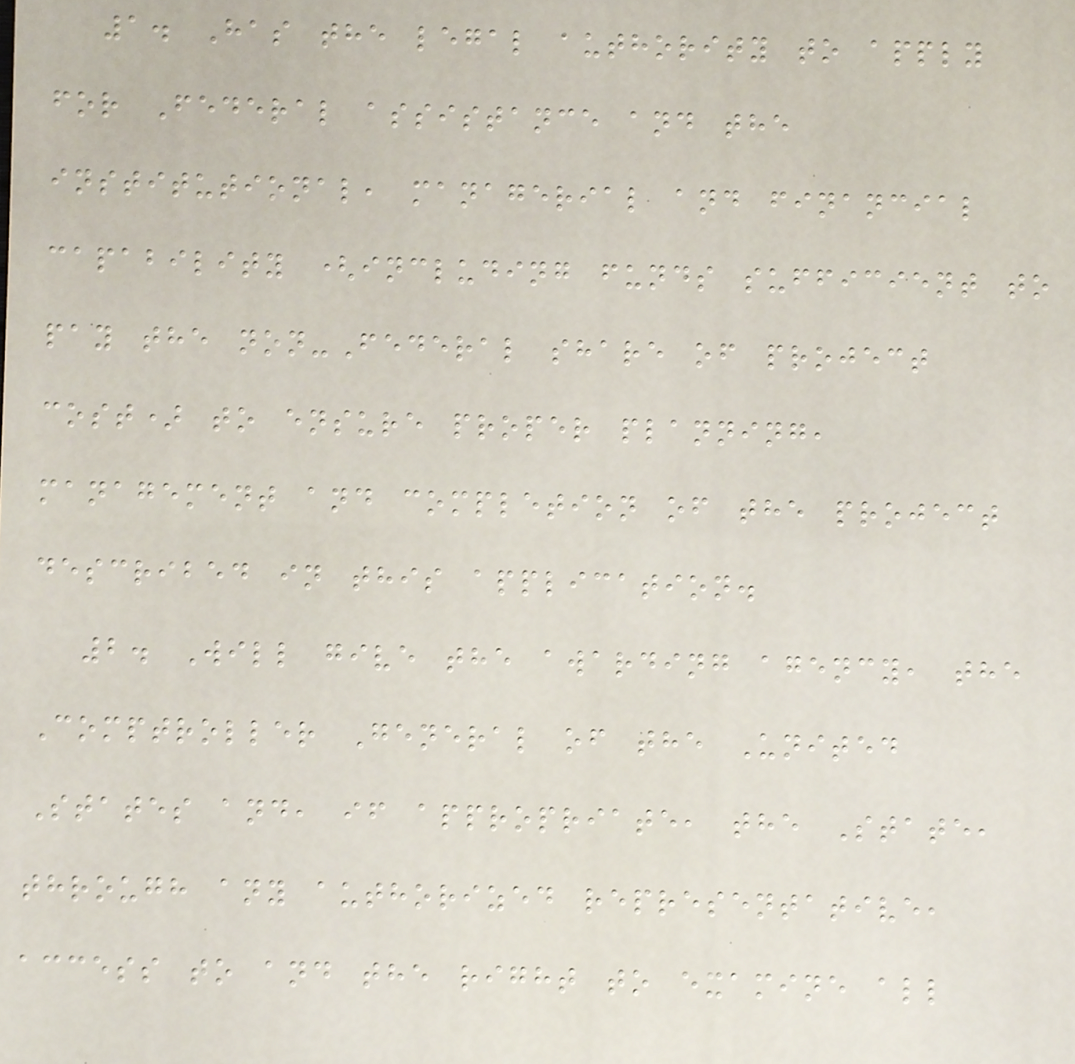1. Has the legal authority to apply
for Federal assistance and the
institutional, managerial and financial
capability (including funds sufficient to
pay the non-Federal share of project
cost) to ensure proper planning,
management and completion of the project
described in this application.
2. Will give the awarding agency, the
Comptroller General of the United
States and, if appropriate, the State,
through any authorized representative,
access to and the right to examine all
